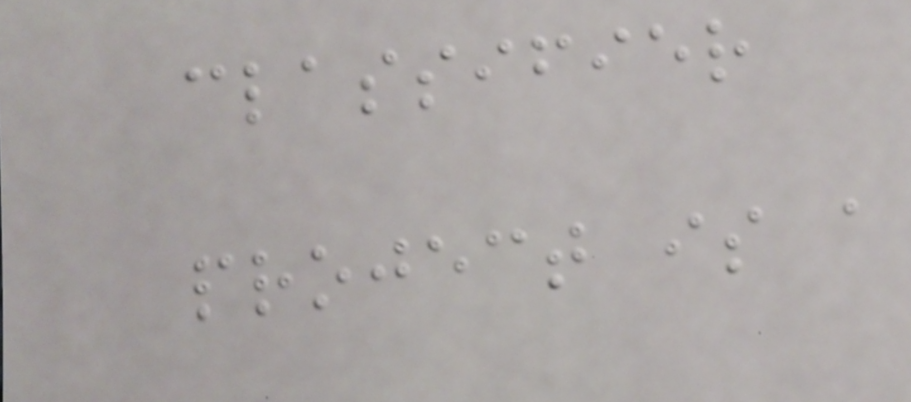classifier
project is a
